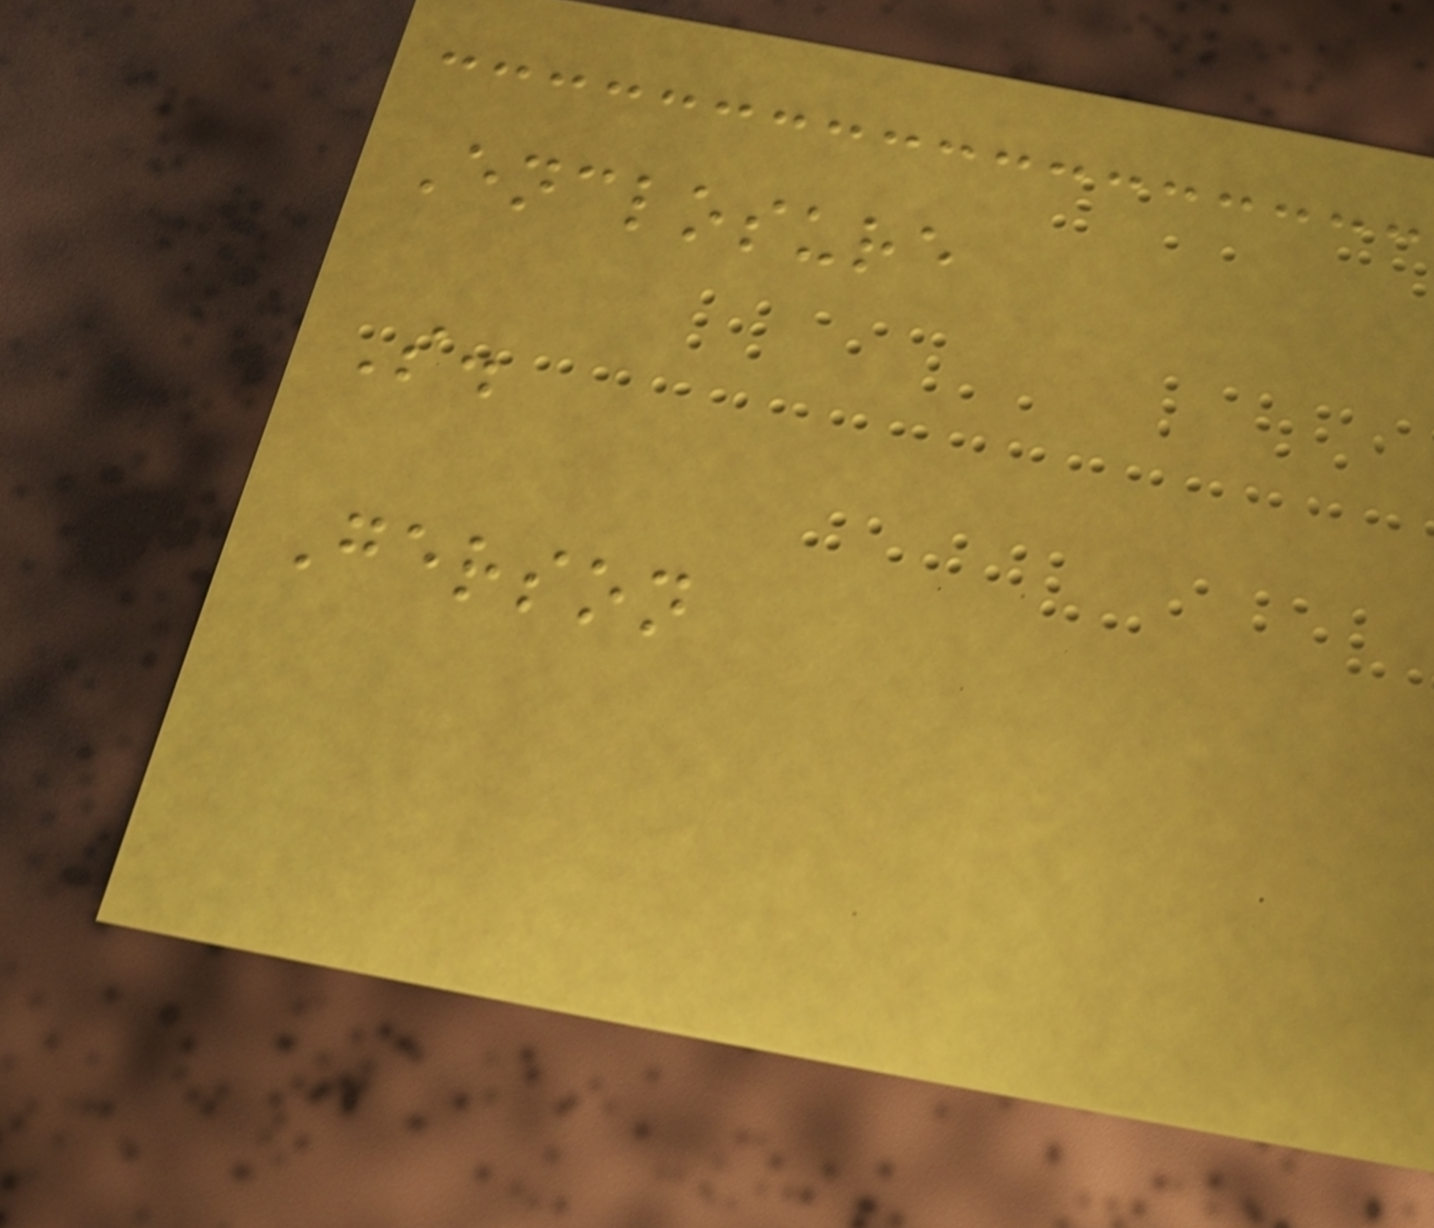Enclosure
S.
Gerson
